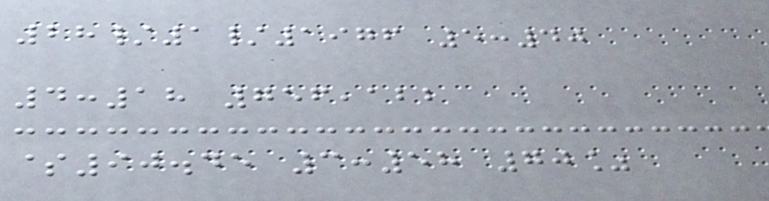28/1/1976 5:40
4:18 756,122
$90.45 3:58 70%
